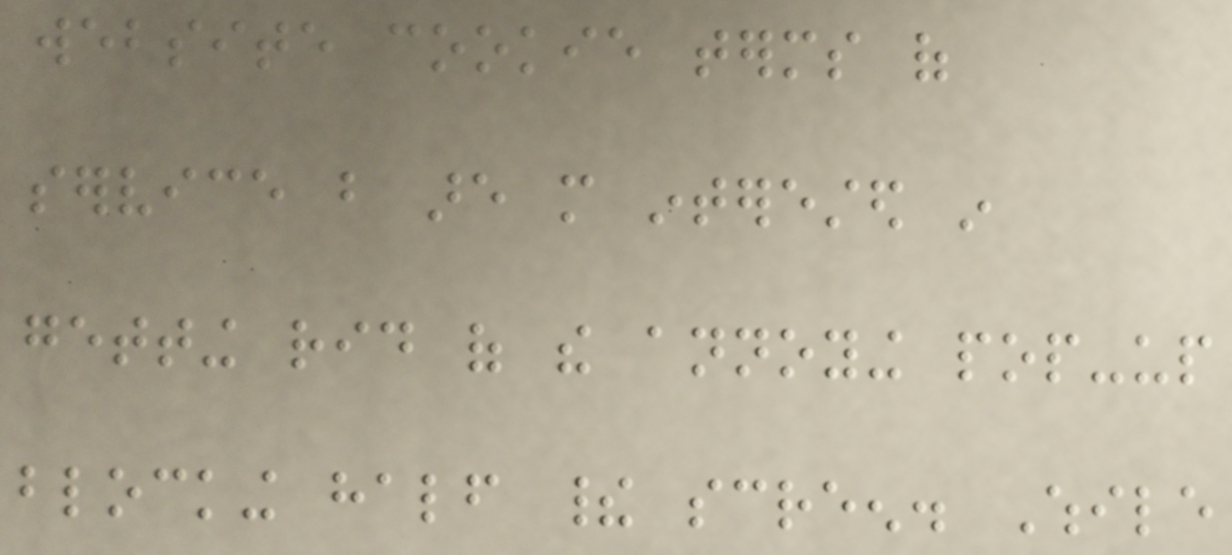website cookie terms of
service but are more interested in
getting rid of the annoying pop-up
blocking half their screen. While
